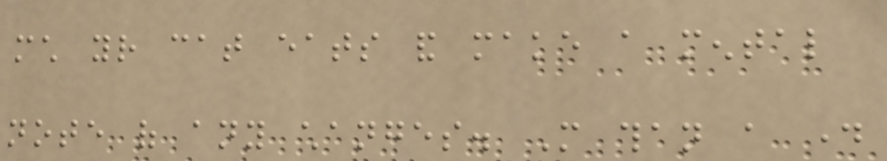much your cat eats and make a mental
note of any changes. More than a day
